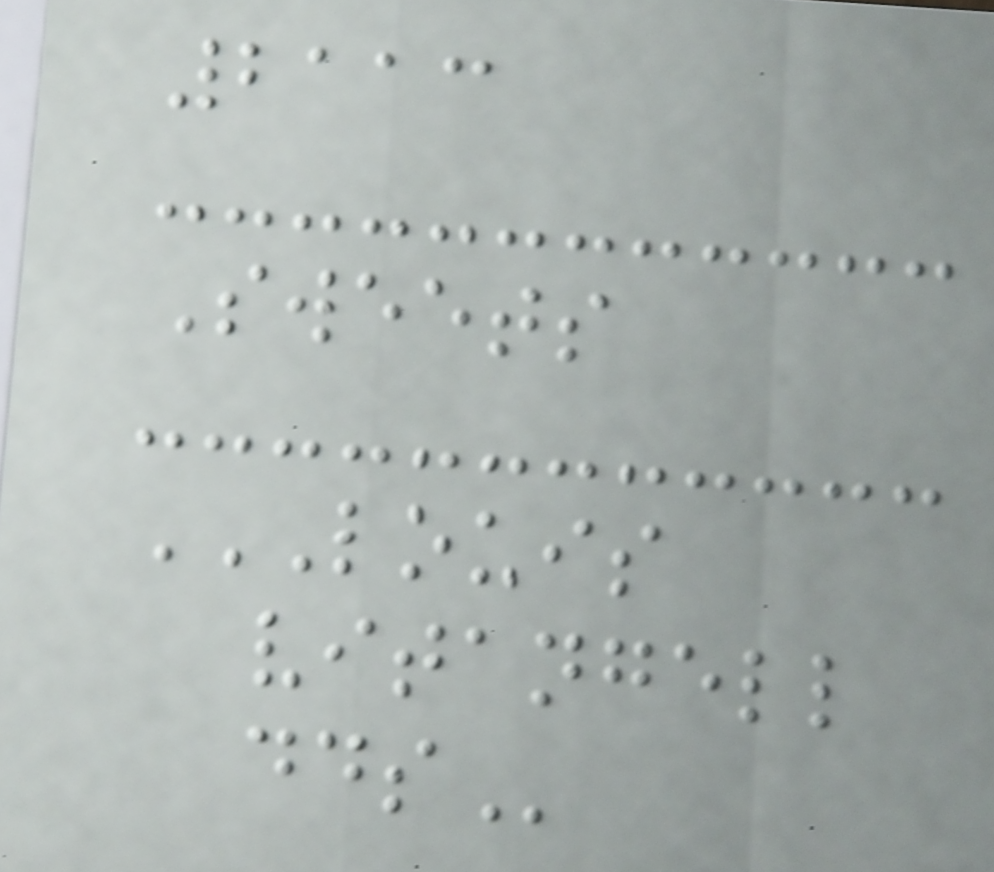2113
Sweets
LOUIS
VITANGELL
DDS
